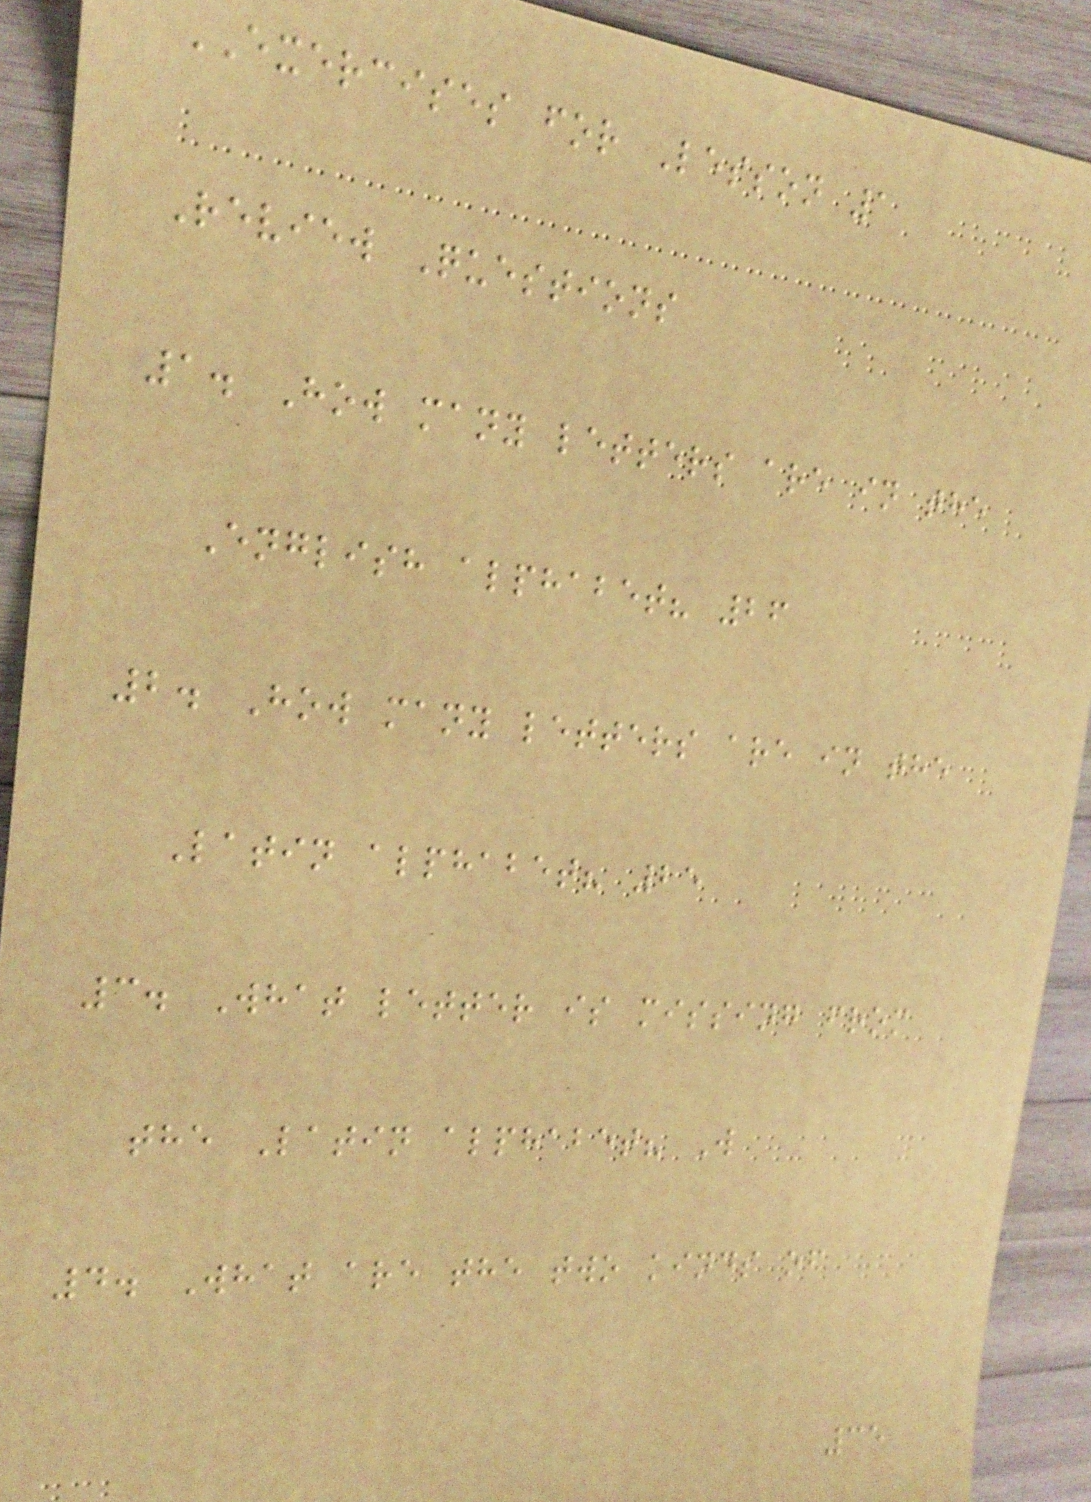EXERCISES for Lesson 1
Review Questions
1. How many letters are in the
English alphabet? 26
2. How many letters are in the
Latin alphabet? 25
3. What letter is missing from
the Latin alphabet? W
4. What are the two kinds of
35
